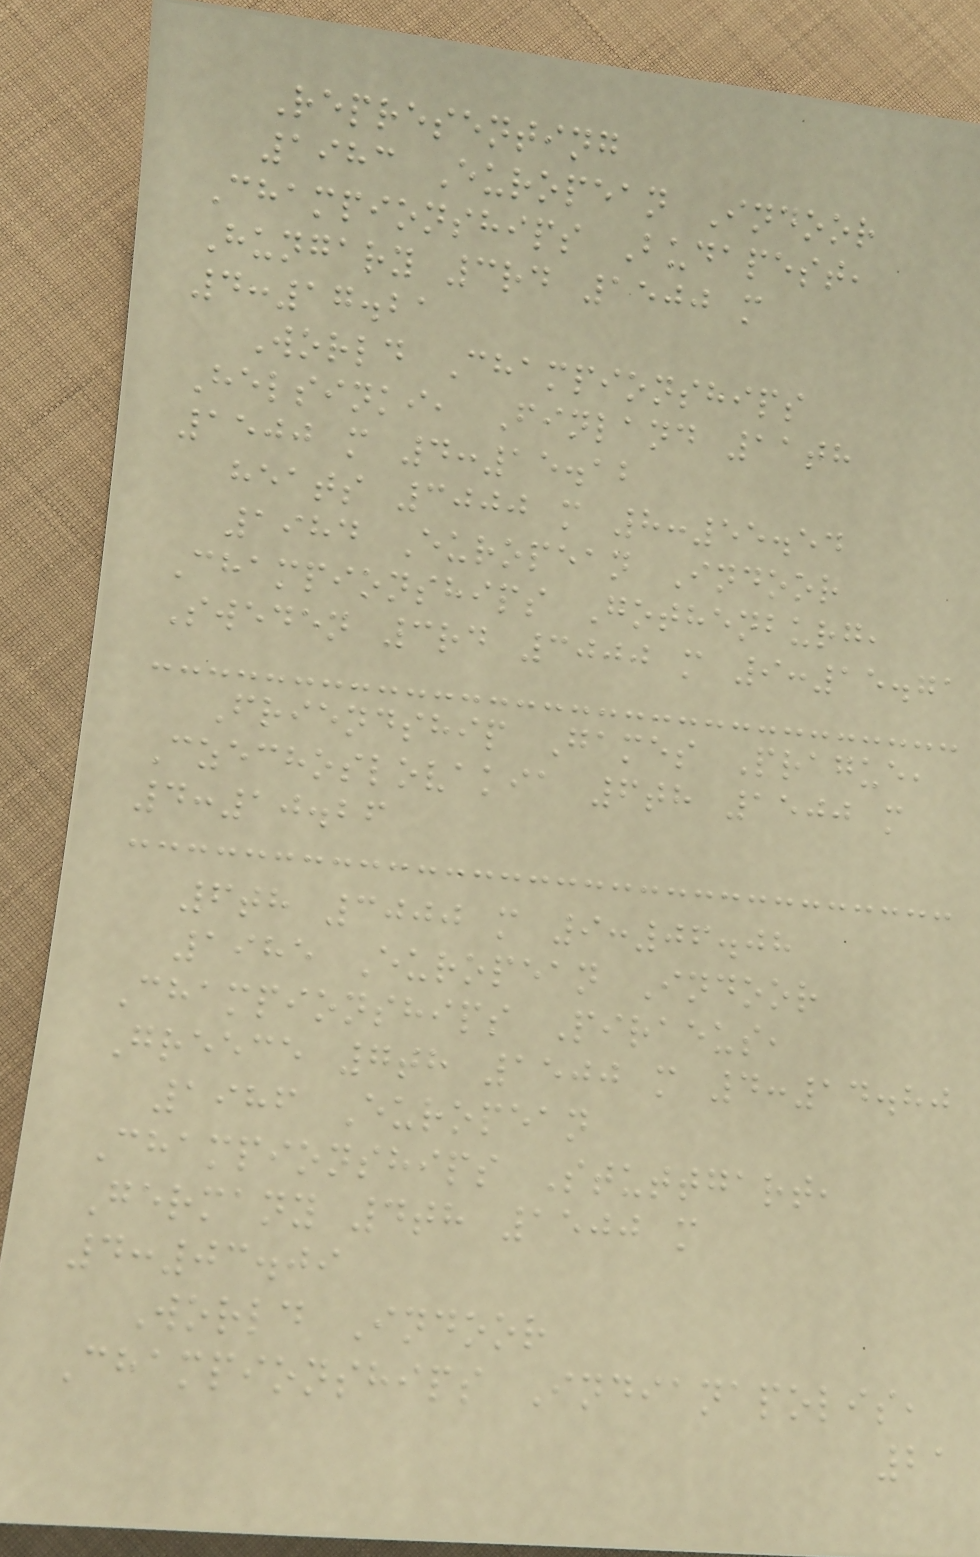Representing
1983 European Indoor
Championships Budapest,
Hungary 3rd 1500 m
4:17.21
World Championships
Helsinki, Finland 11th
1500 m 4:15.12
heats 3000 m 8:55.54
1984 European Indoor
Championships Gothenburg,
Sweden 3rd 3000 m 9:15.71
Friendship Games Prague,
Czechoslovakia 6th 1500 m
4:10.26
6th 3000 m 9:06.08
1985 European Indoor
Championships Piraeus,
Greece 7th 1500 m 4:14.80
1986 European
Championships Stuttgart,
Germany 4th 1500 m
4:03.09
World Indoor
Championships Indianapolis,
21
